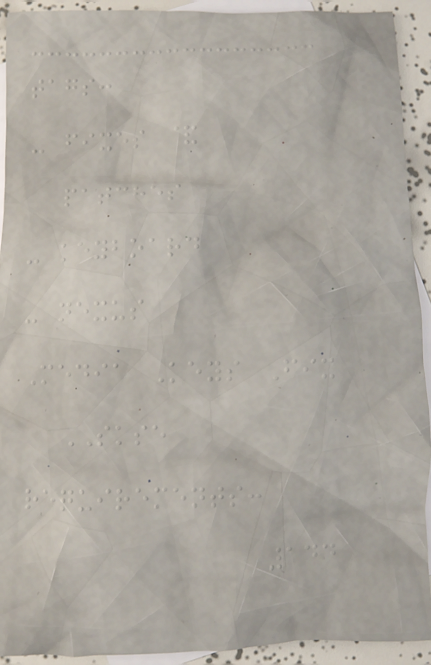tags:
- fixes &
patches
- keyboard
- nexus
Media Keys Fix
SKSE
requirements:
144
